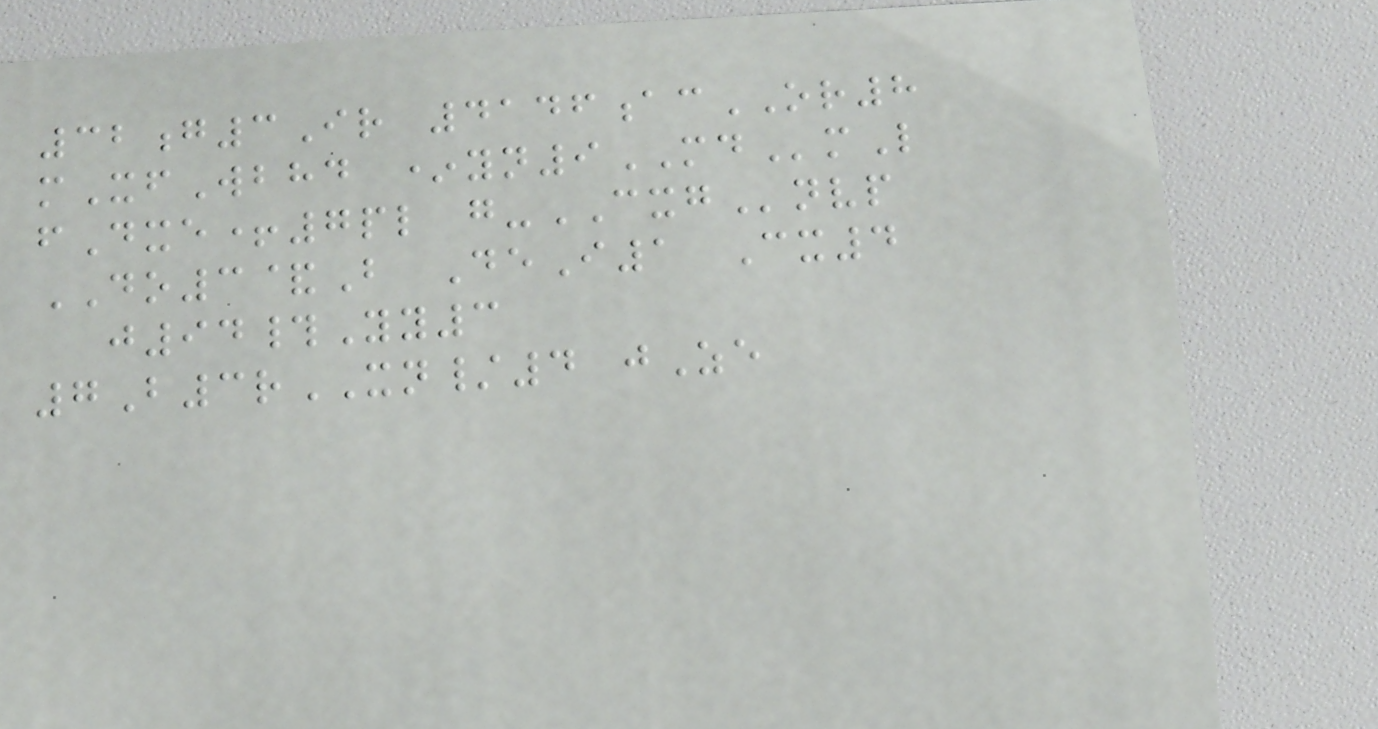32g3Ir 4146acOR8
mXfWbhd *yn9MDmL
fDxe+7pl g-CXGnvp
DO3&B DeI1 Cx4
j94#Yy3
7B3rXN/4 jZe
